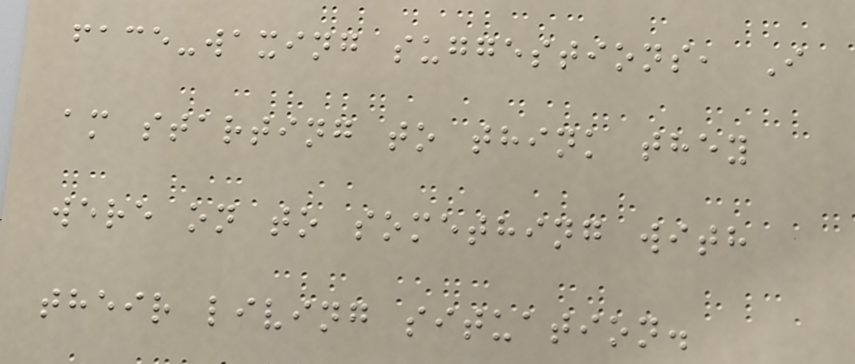face-waxing suggestions, I
am starting to think they
were on to something with
their living situation.
